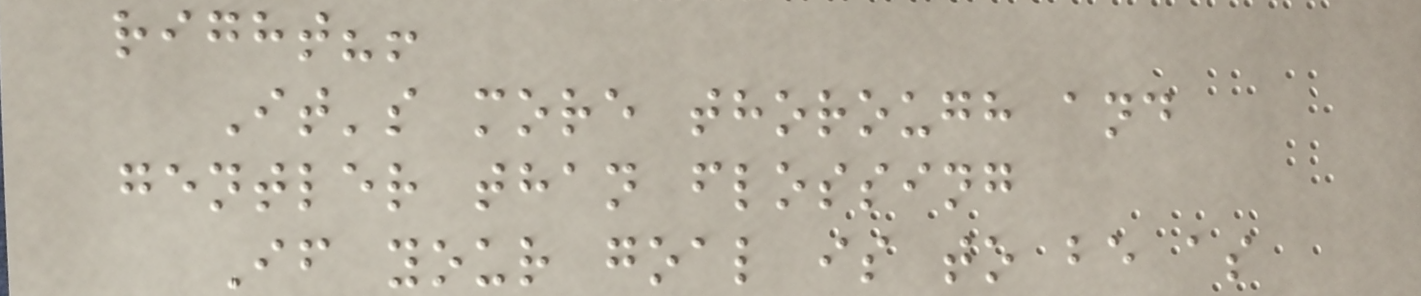right?!
It's more thorough and
gentler than flossing
If your goal is to be as
